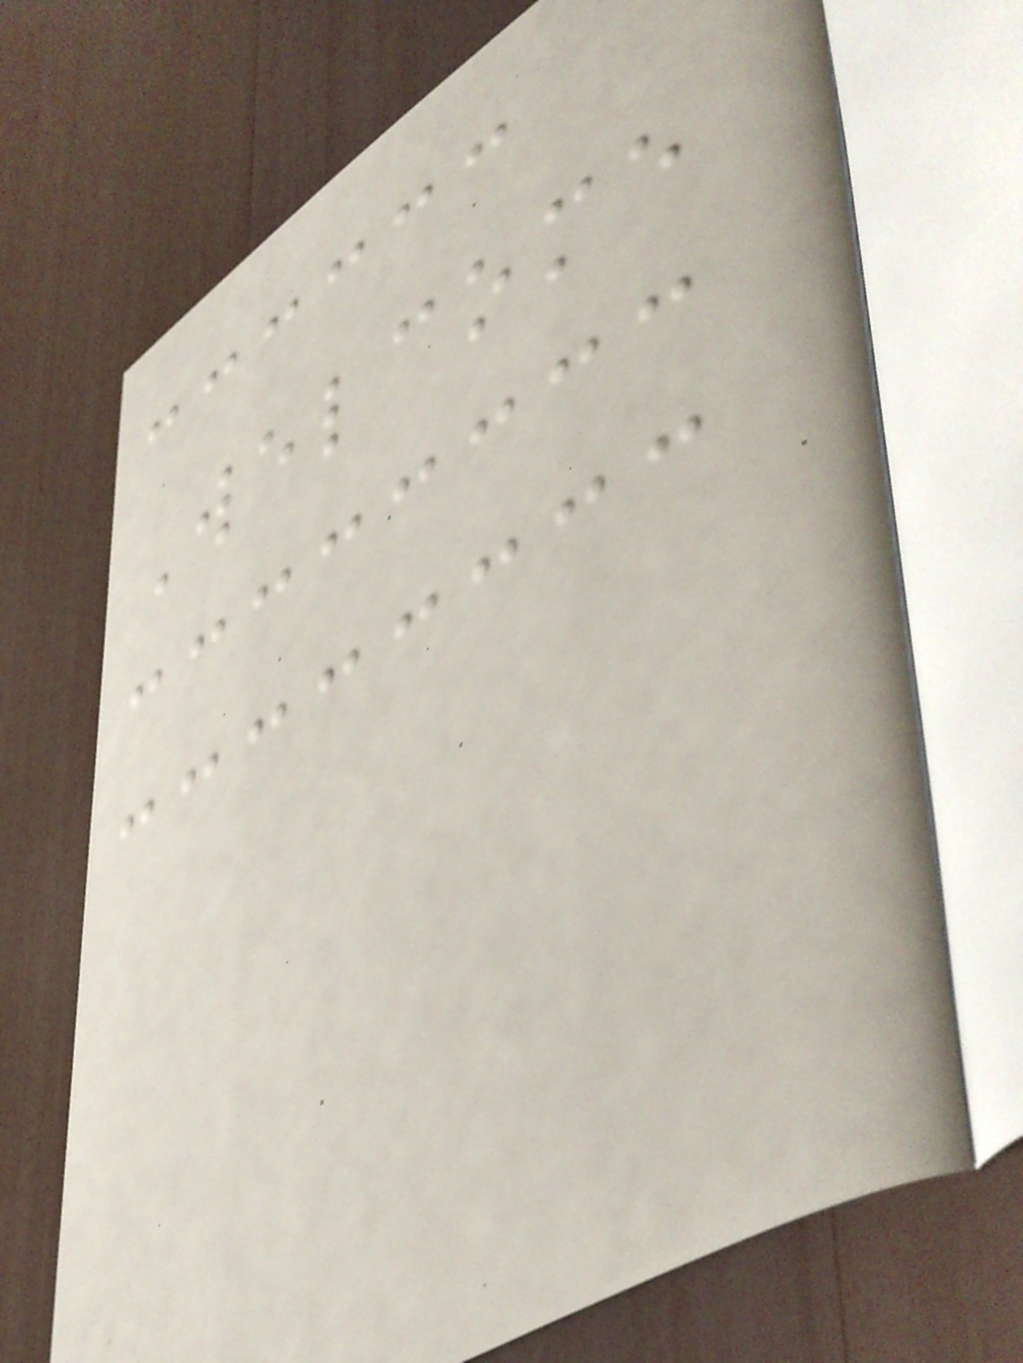Welcome
